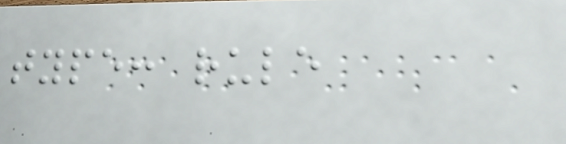type: rule
